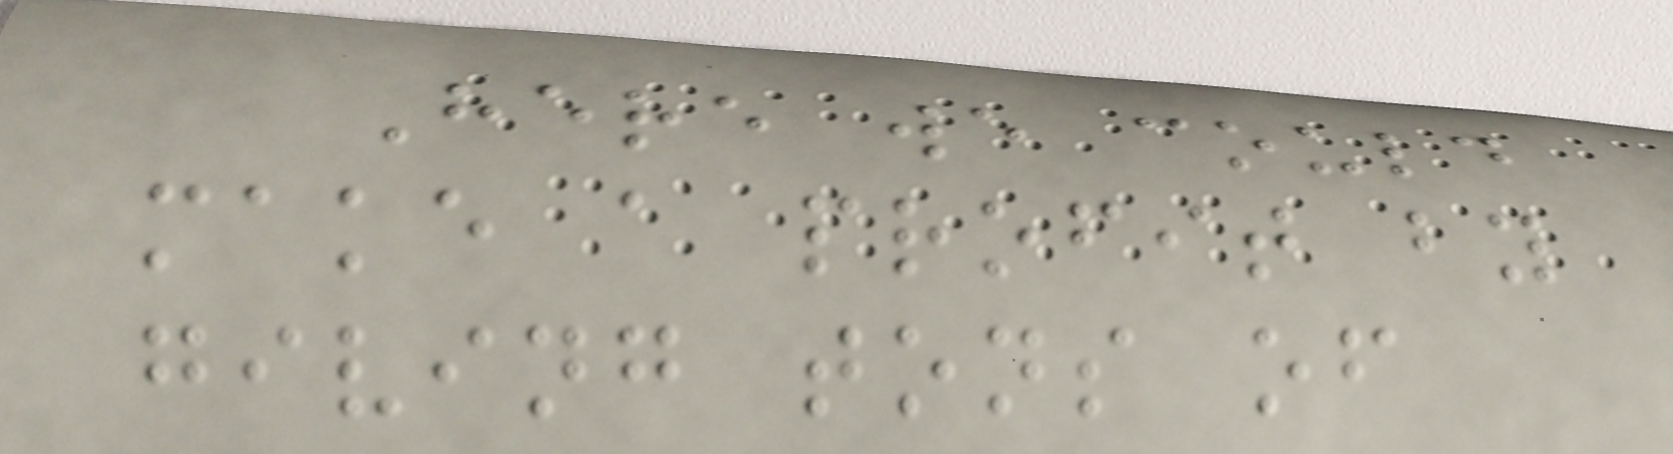Here we could
make a profit by
giving tons of
